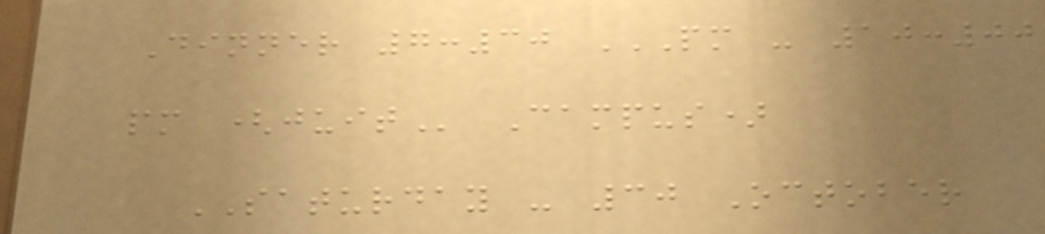Dinner 7:30 PM - 10:00
PM (JUIT Campus)
SATURDAY - 30 October
